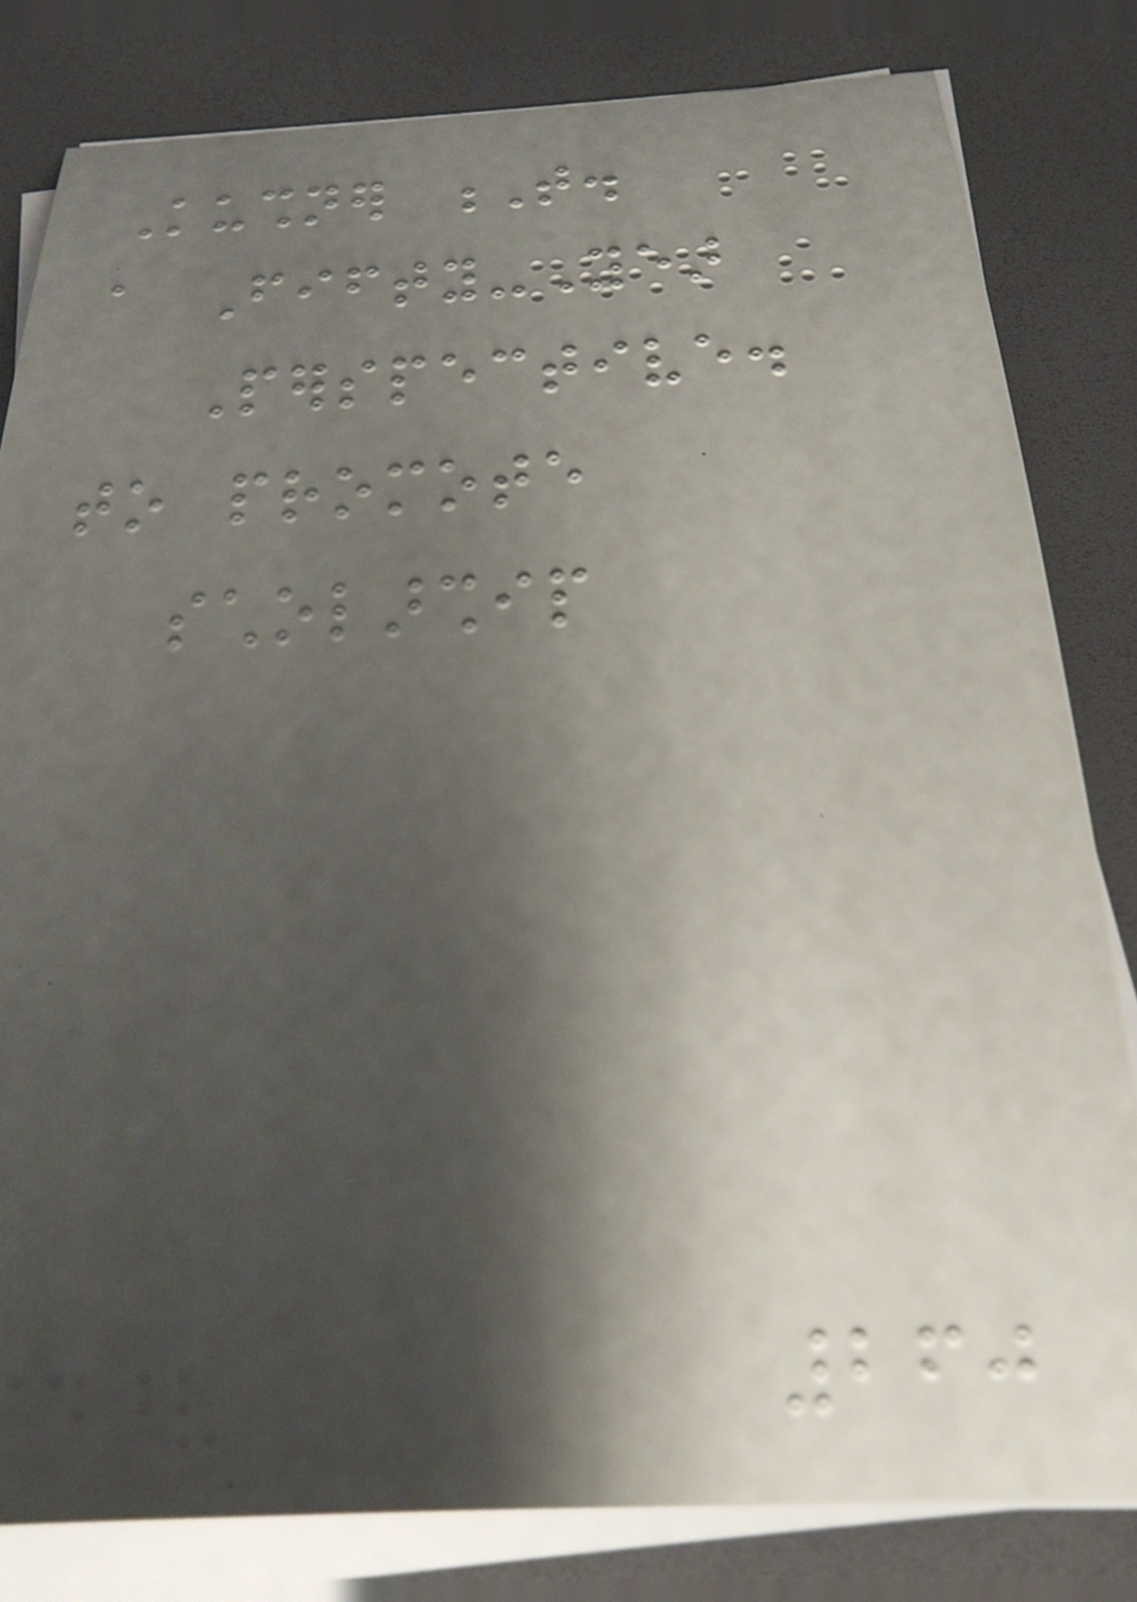Kushner T.
a Fifty-Year
Perspective.
to promote
scholarship
260
